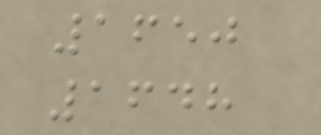1650
1648
